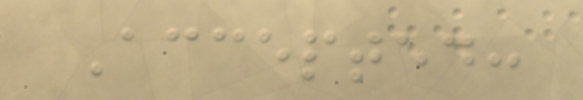Accepted:
